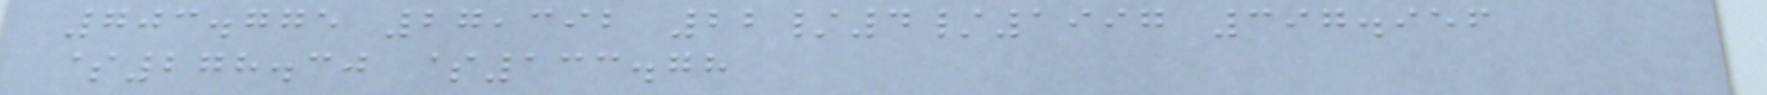703.775 27,392 22/4/1997 397.956
$278.30 $133.78
